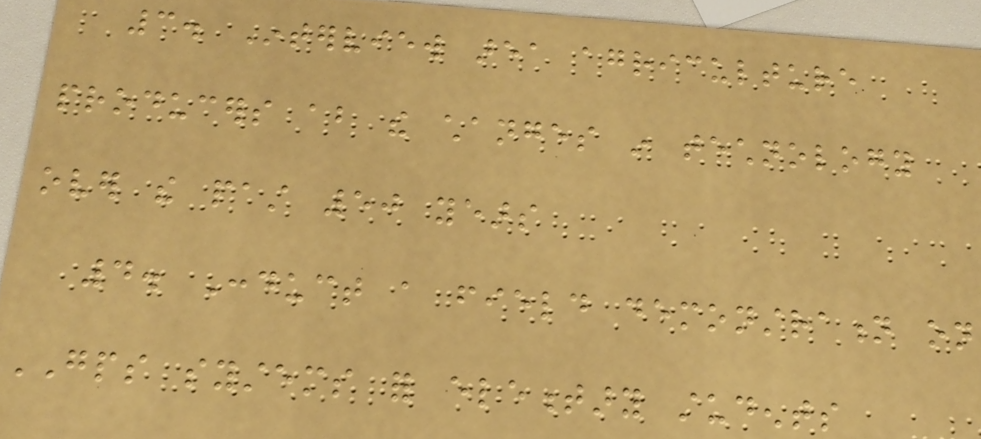3. Interview area agriculture
producers about the changes in technology
over the past 50 years
4. Conduct a field demonstration on
GPS systems for elementary students
